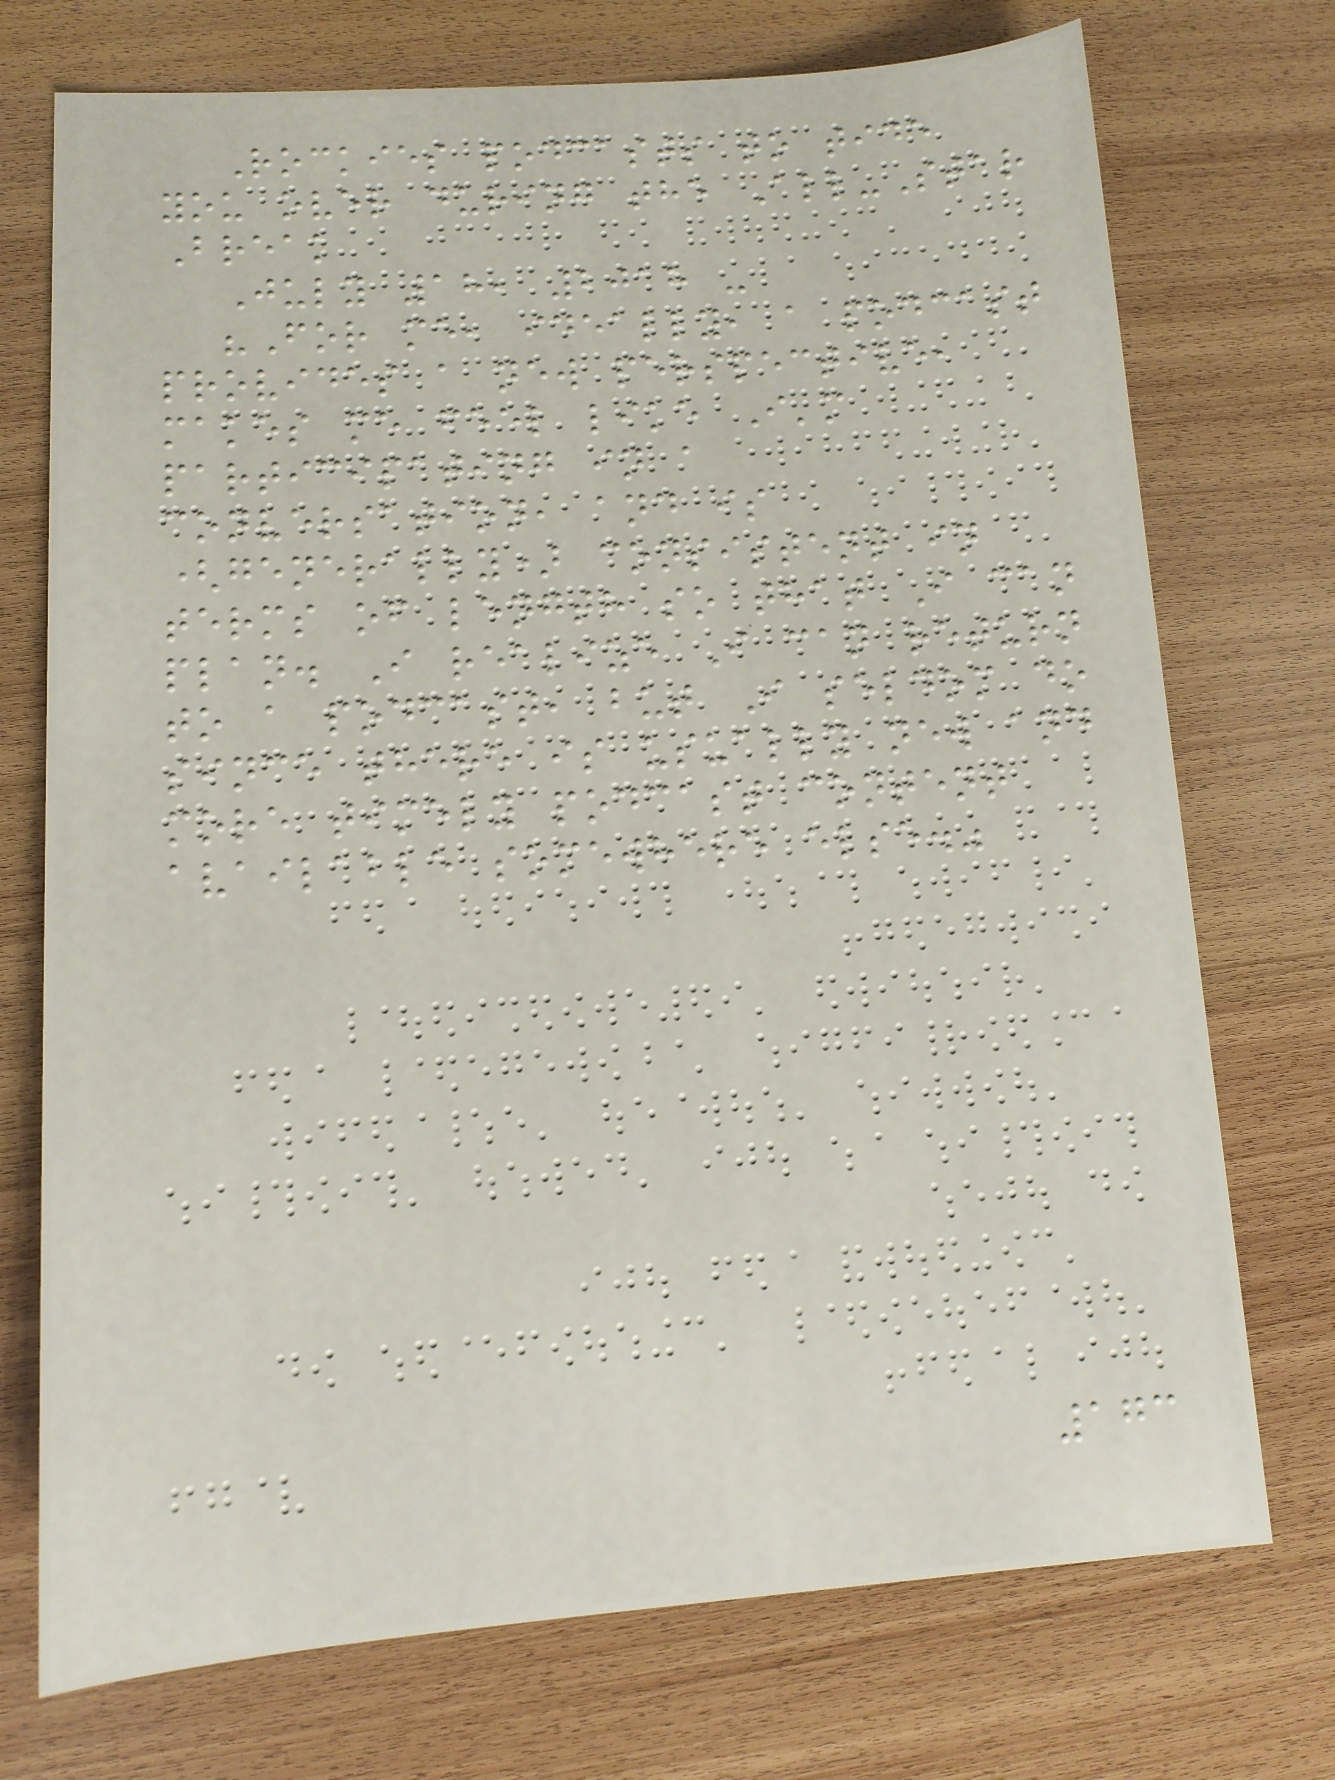Rockies podcasts to tide
you over during the All-Star
Break
July 18, 2018 -
"For me, ideally, a podcast
provides a new perspective,
makes me feel like I'm
participating in a
conversation, and is
(generally) consistent in
terms of length so that I can
plan. I realize I can return
to a podcast, but I seldom do
since there is usually new and
more timely podcast content
available somewhere else."
173
